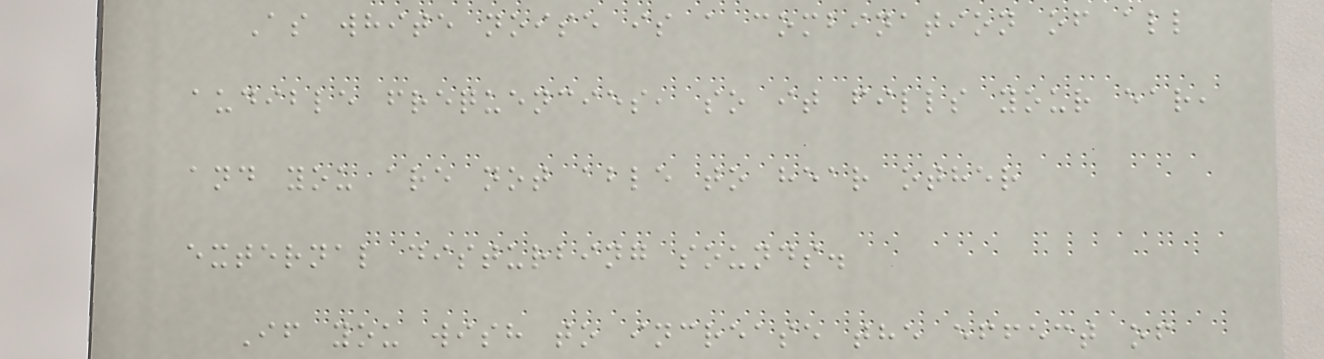As white noise is a combination of all
audible frequencies, so it fills your ear,
and you are not able to hear other
external disturbing sounds.
If you wish to increase the effect of
